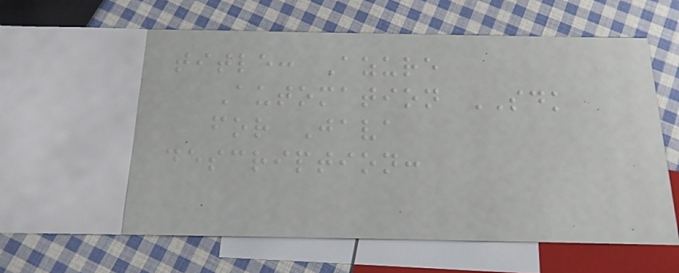title: Azure
Automation SDK
for Java
description:
